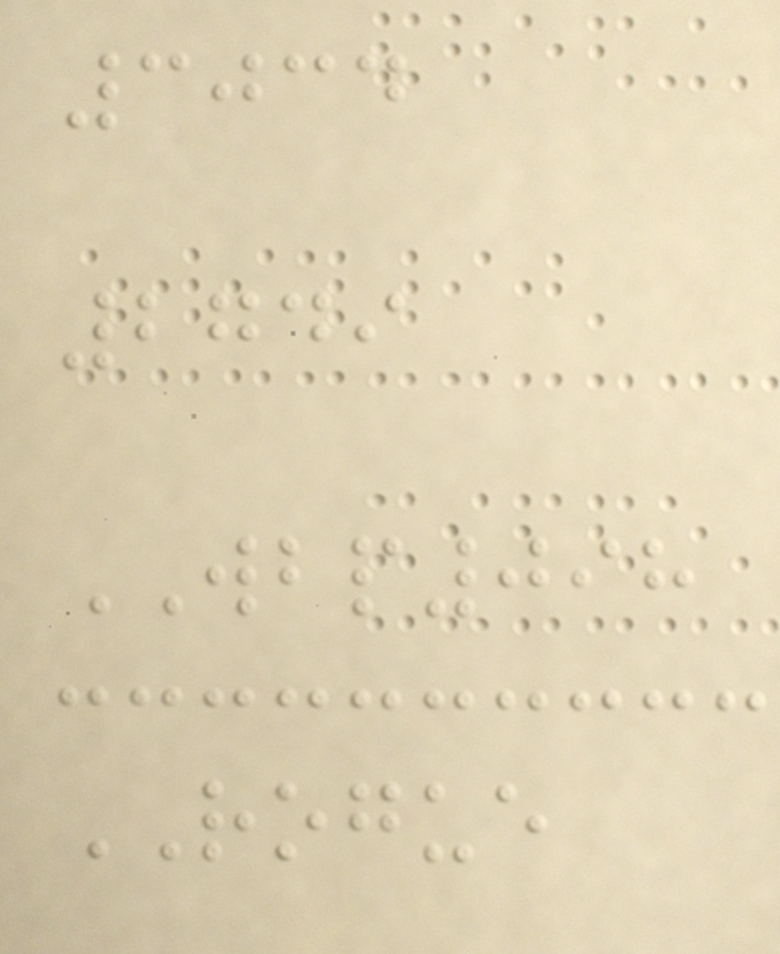3034
2749
WBP098
ROGUE
